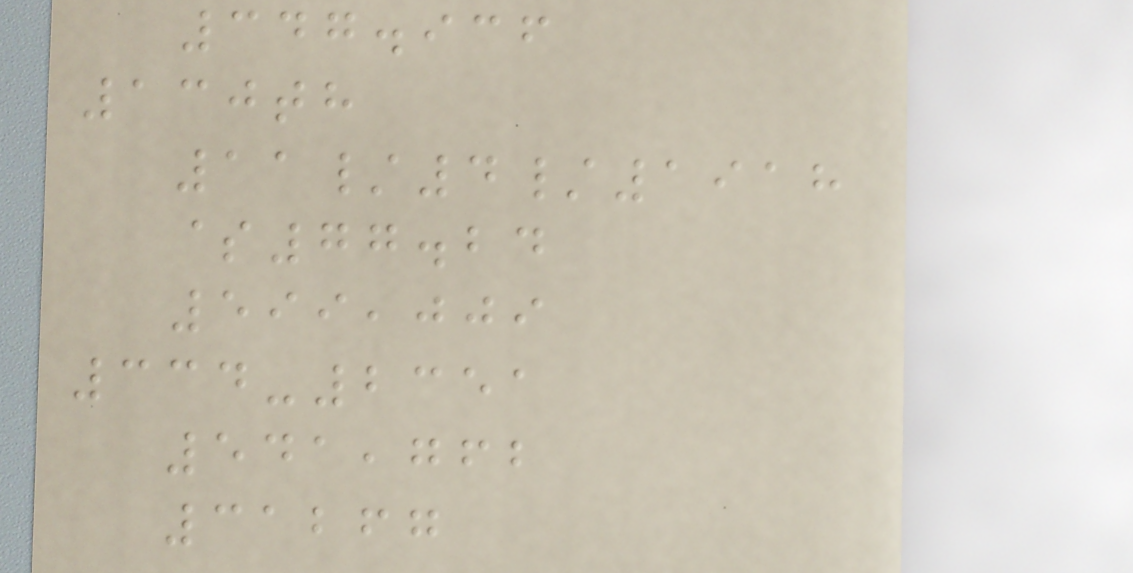347.936
130th
11/4/1918
$77.24
599,009
334-2351
541,762
31267
